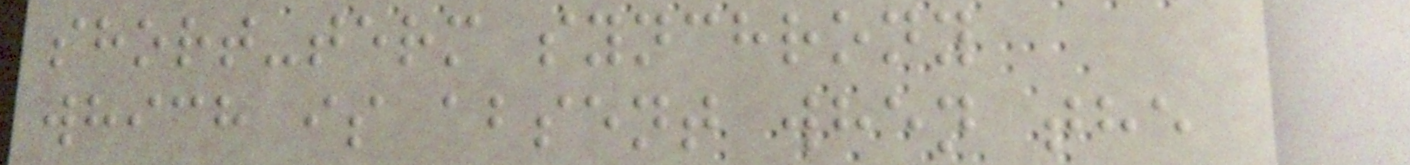short-term synchrony
which is absent when the
